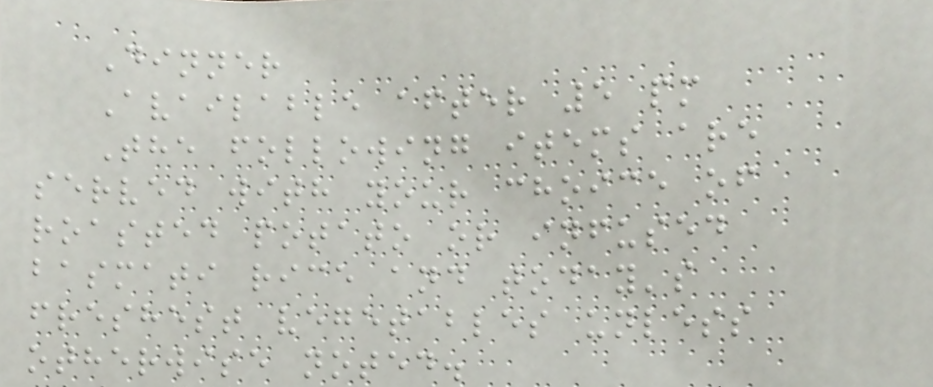Dinner
Available after 5 pm
The following items are
served with your choice of
roasted potato or infused
basmati rice and today's
freshest vegetables unless
otherwise noted.
